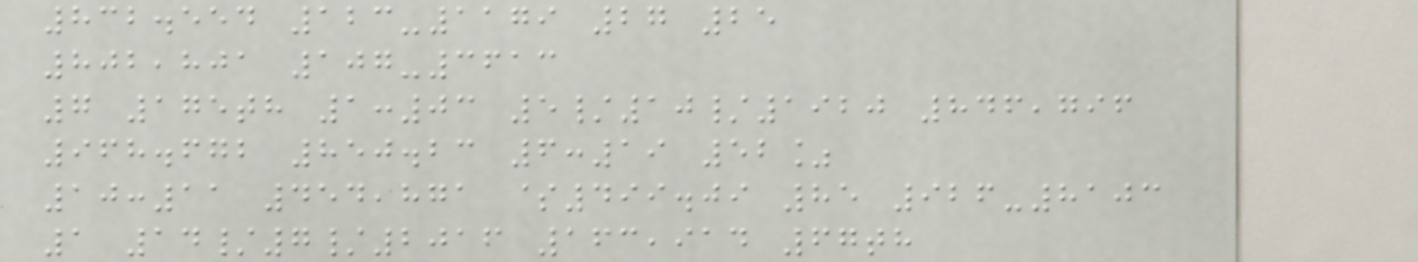832.554 123-1179 27 25
802,801 107-3613
7 175th 1:03 5/10/1920 846,796
968.672 850.23 6:19 52%
10:11 454,871 $499.09 85 926-8103
1 14/7/2016 163,914 67th
